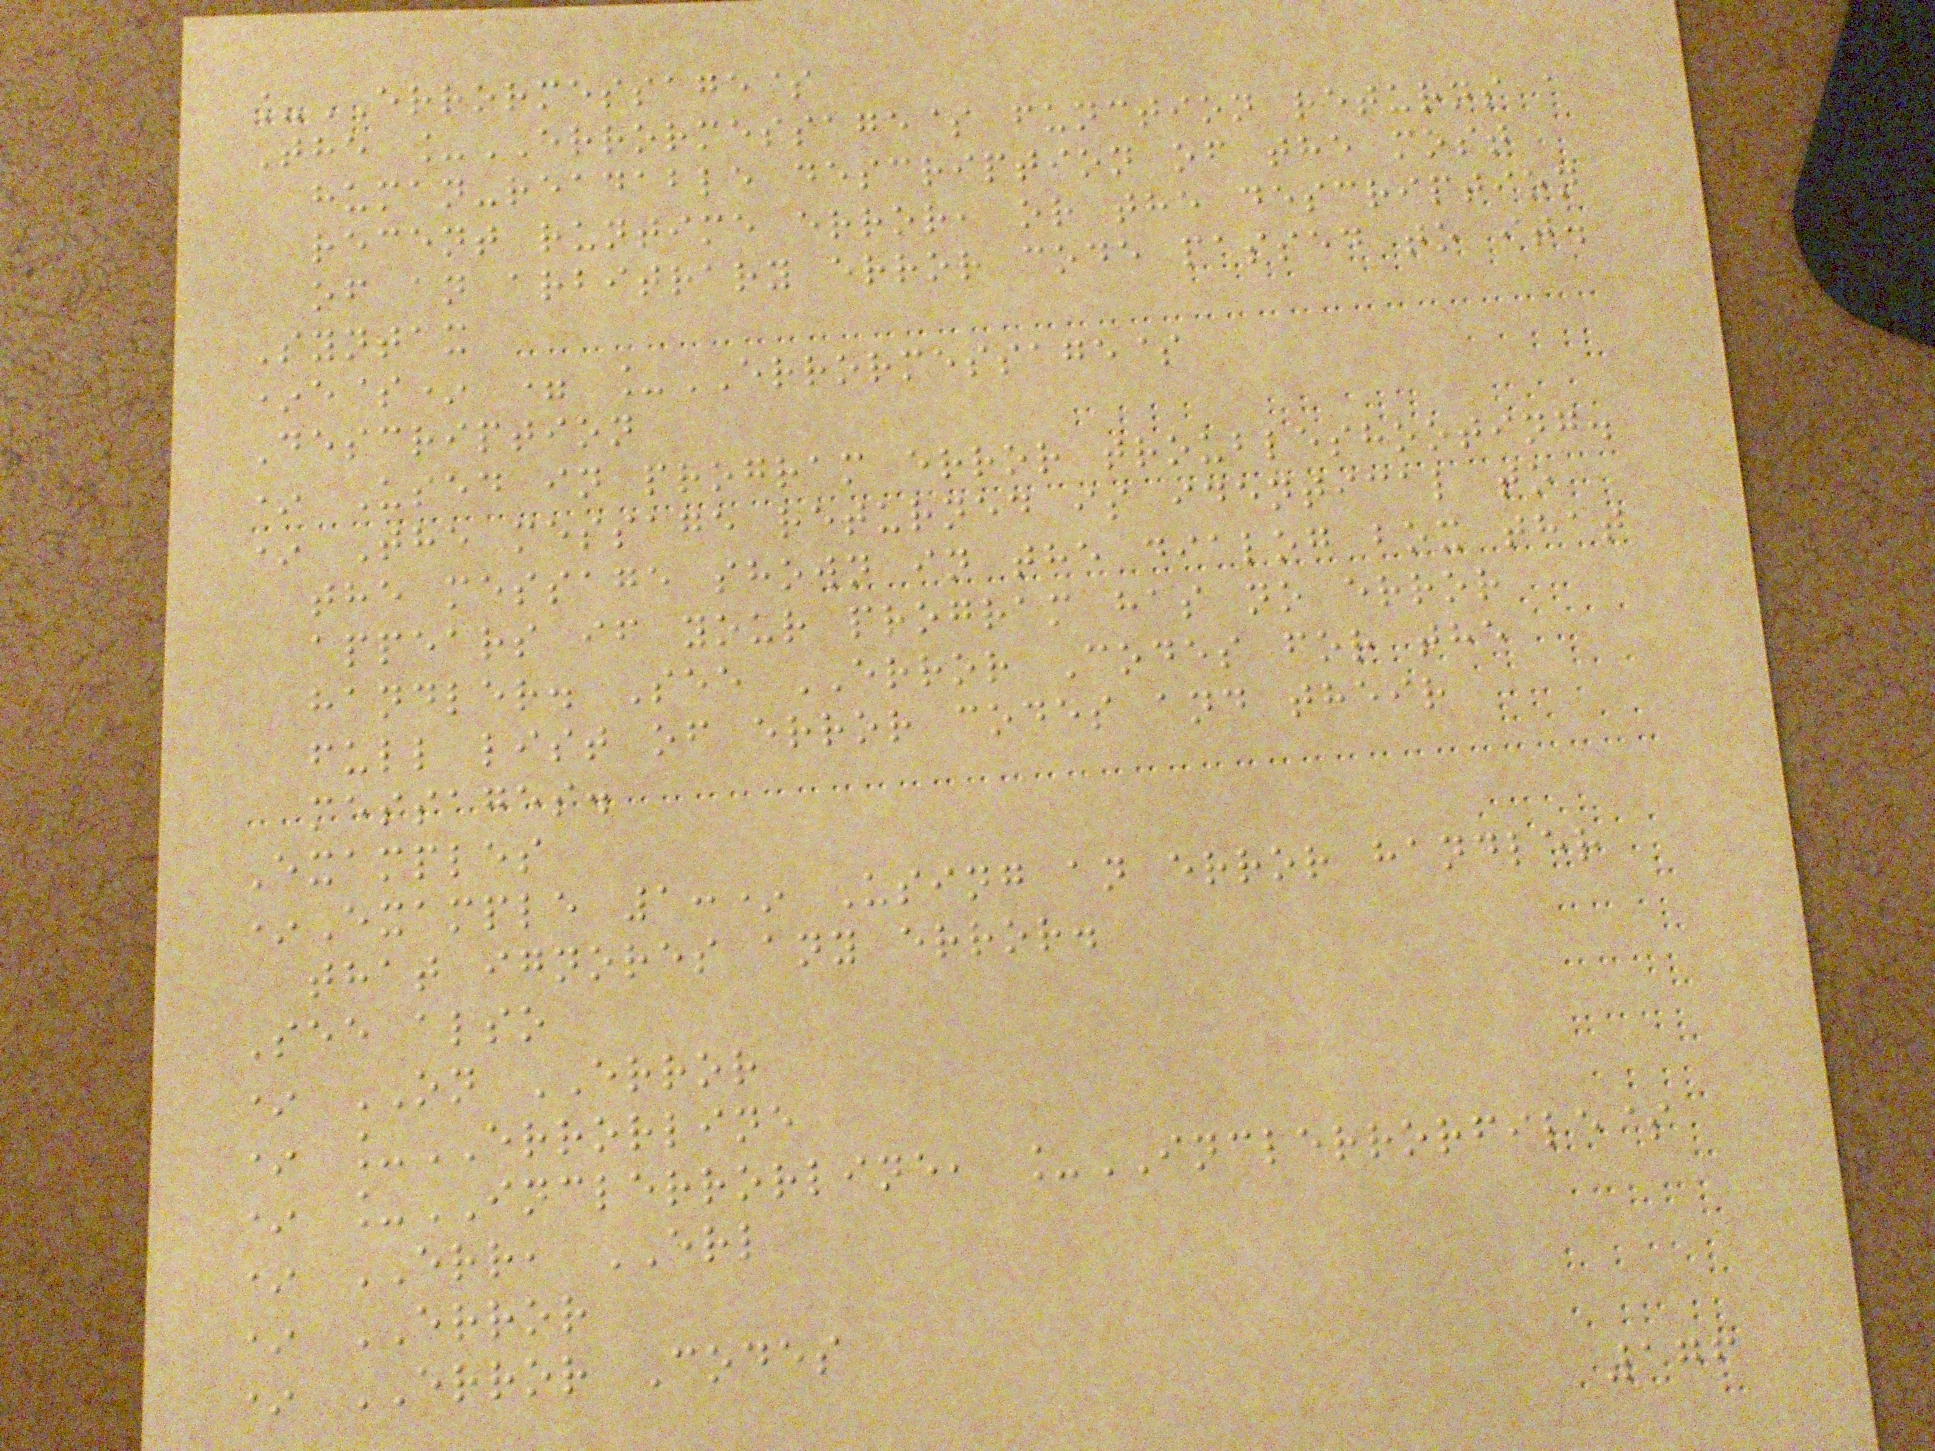_ERRORMESSAGE$
The _ERRORMESSAGE$ function returns a
human-readable description of the most
recent runtime error, or the description
of an arbitrary error code passed to it.
Syntax
*e$* = _ERRORMESSAGE$
Description
* Used in program error troubleshooting.
* The message returned is identical to
the message shown in the dialog box that
appears if your program has no error
handler. See ERROR Codes for the
full list of error codes and their
messages.
Examples
*Example 1:* Using an error handler
that ignores any error.
See also
* ON ERROR
* _ERRORLINE
* _INCLERRORLINE, _INCLERRORFILE$
* ERR, ERL
* ERROR
* ERROR Codes
176
